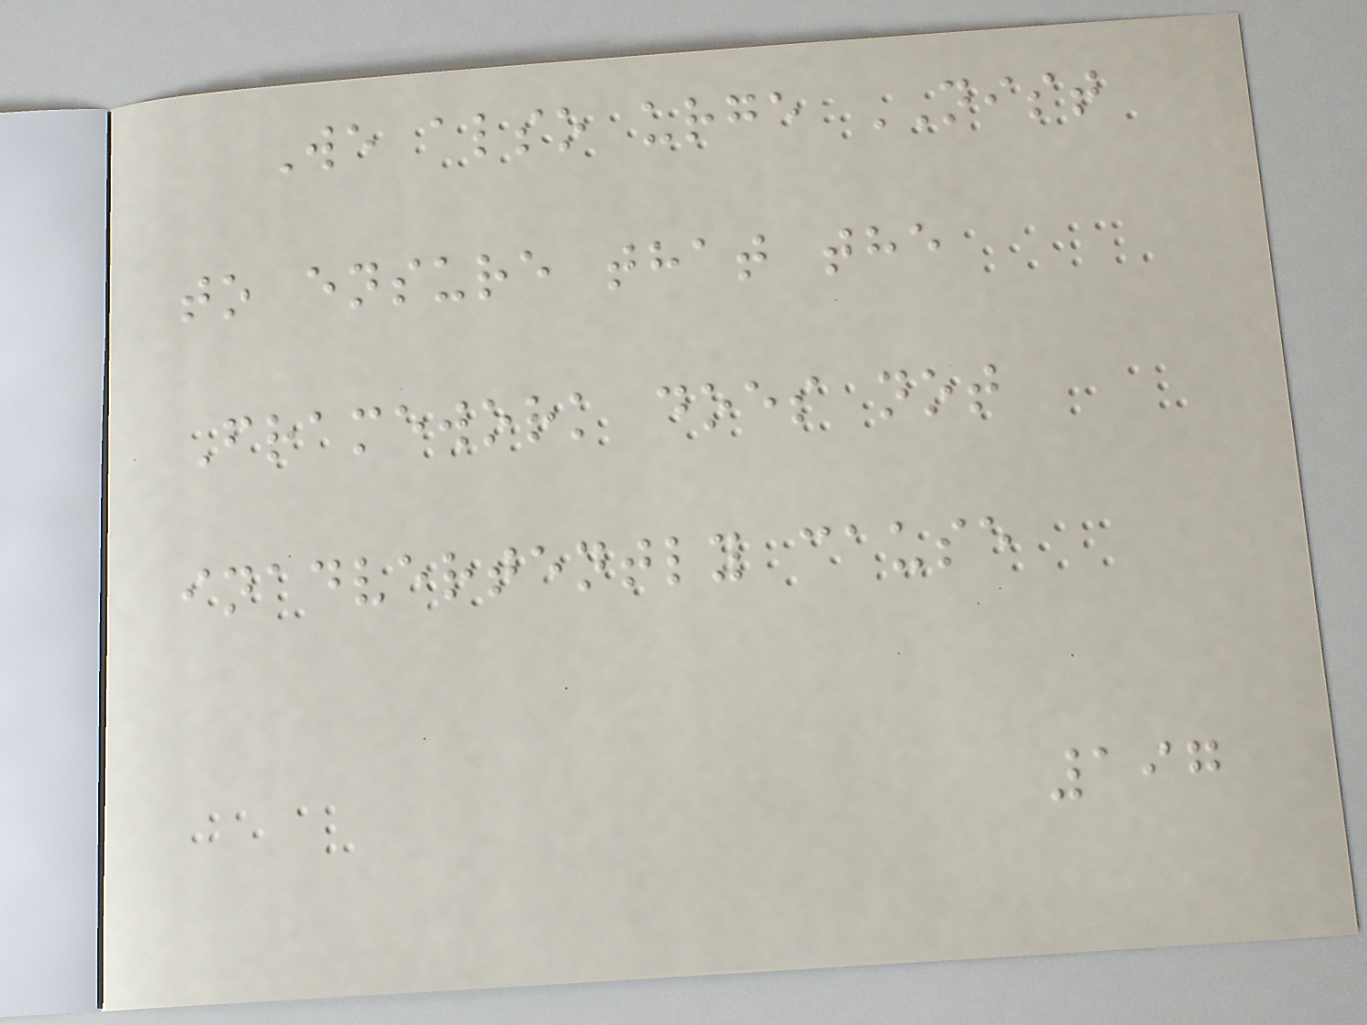We also urge NIST
to ensure that the
Framework does not
inadvertently cause
197
